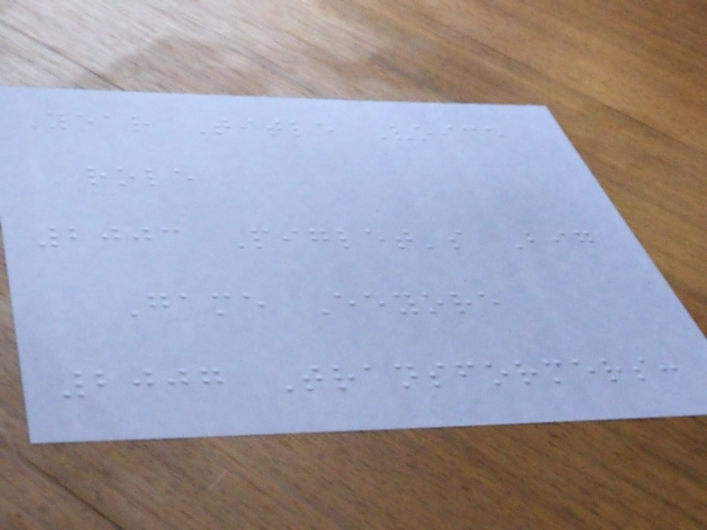Year Title Voice
role
2003 Piglet's Big
Game Eeyore
2007 Transformers:
